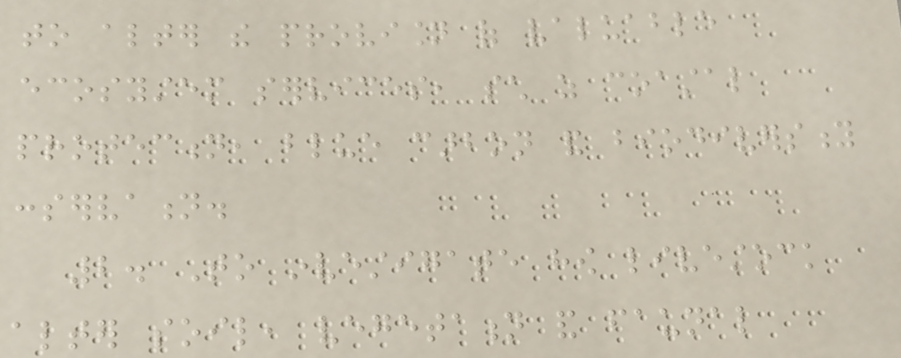to alter the provision of valuable
ecosystem services, such as coastal
protection, blue carbon and biodiversity
conservation.
2. To investigate how livestock
alter soil, vegetation and faunal
